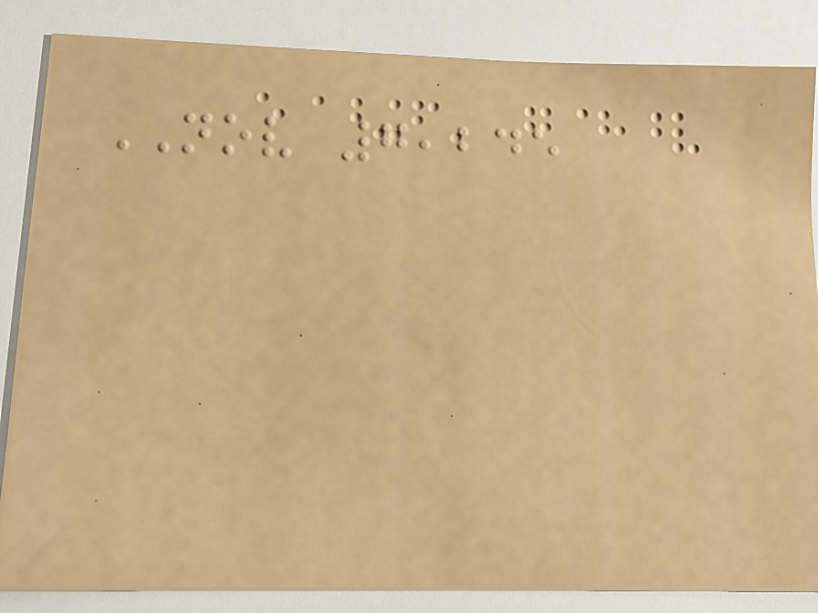NOV 7,245
